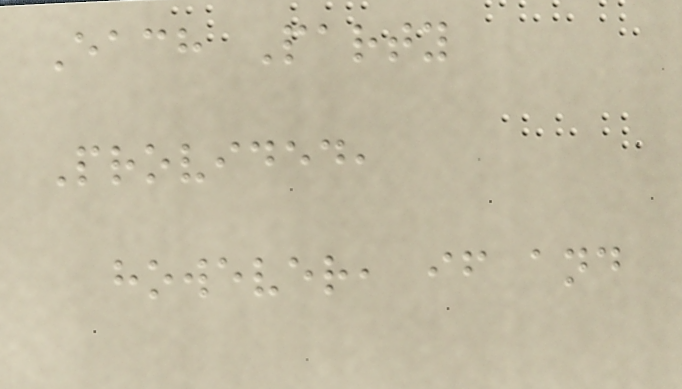Each Party
Provided,
however, if and
